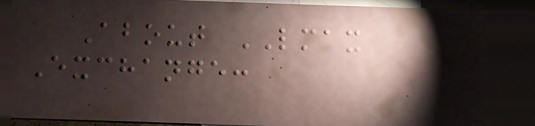About LMAX
Exchange:
